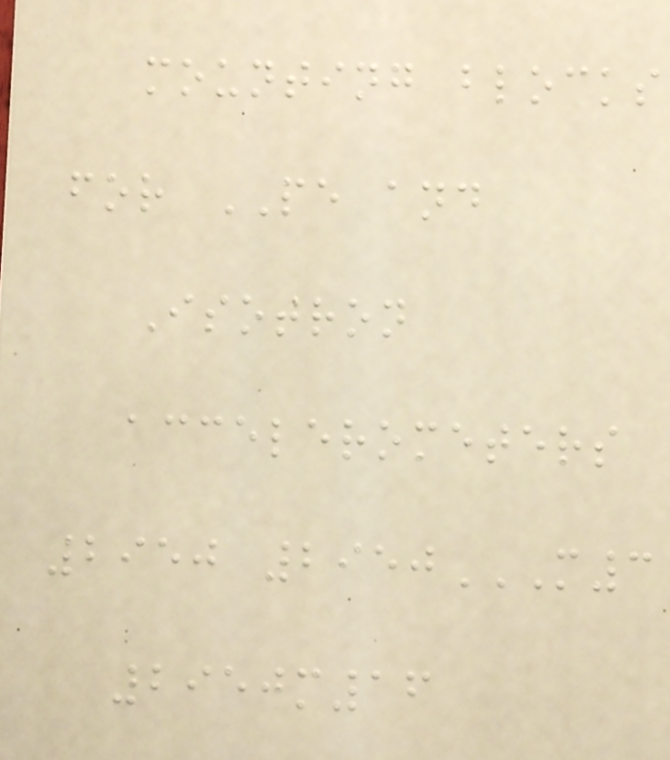mounting blocks
for PE and
Isotron
accelerometers
2950 2950M3
2950M16
